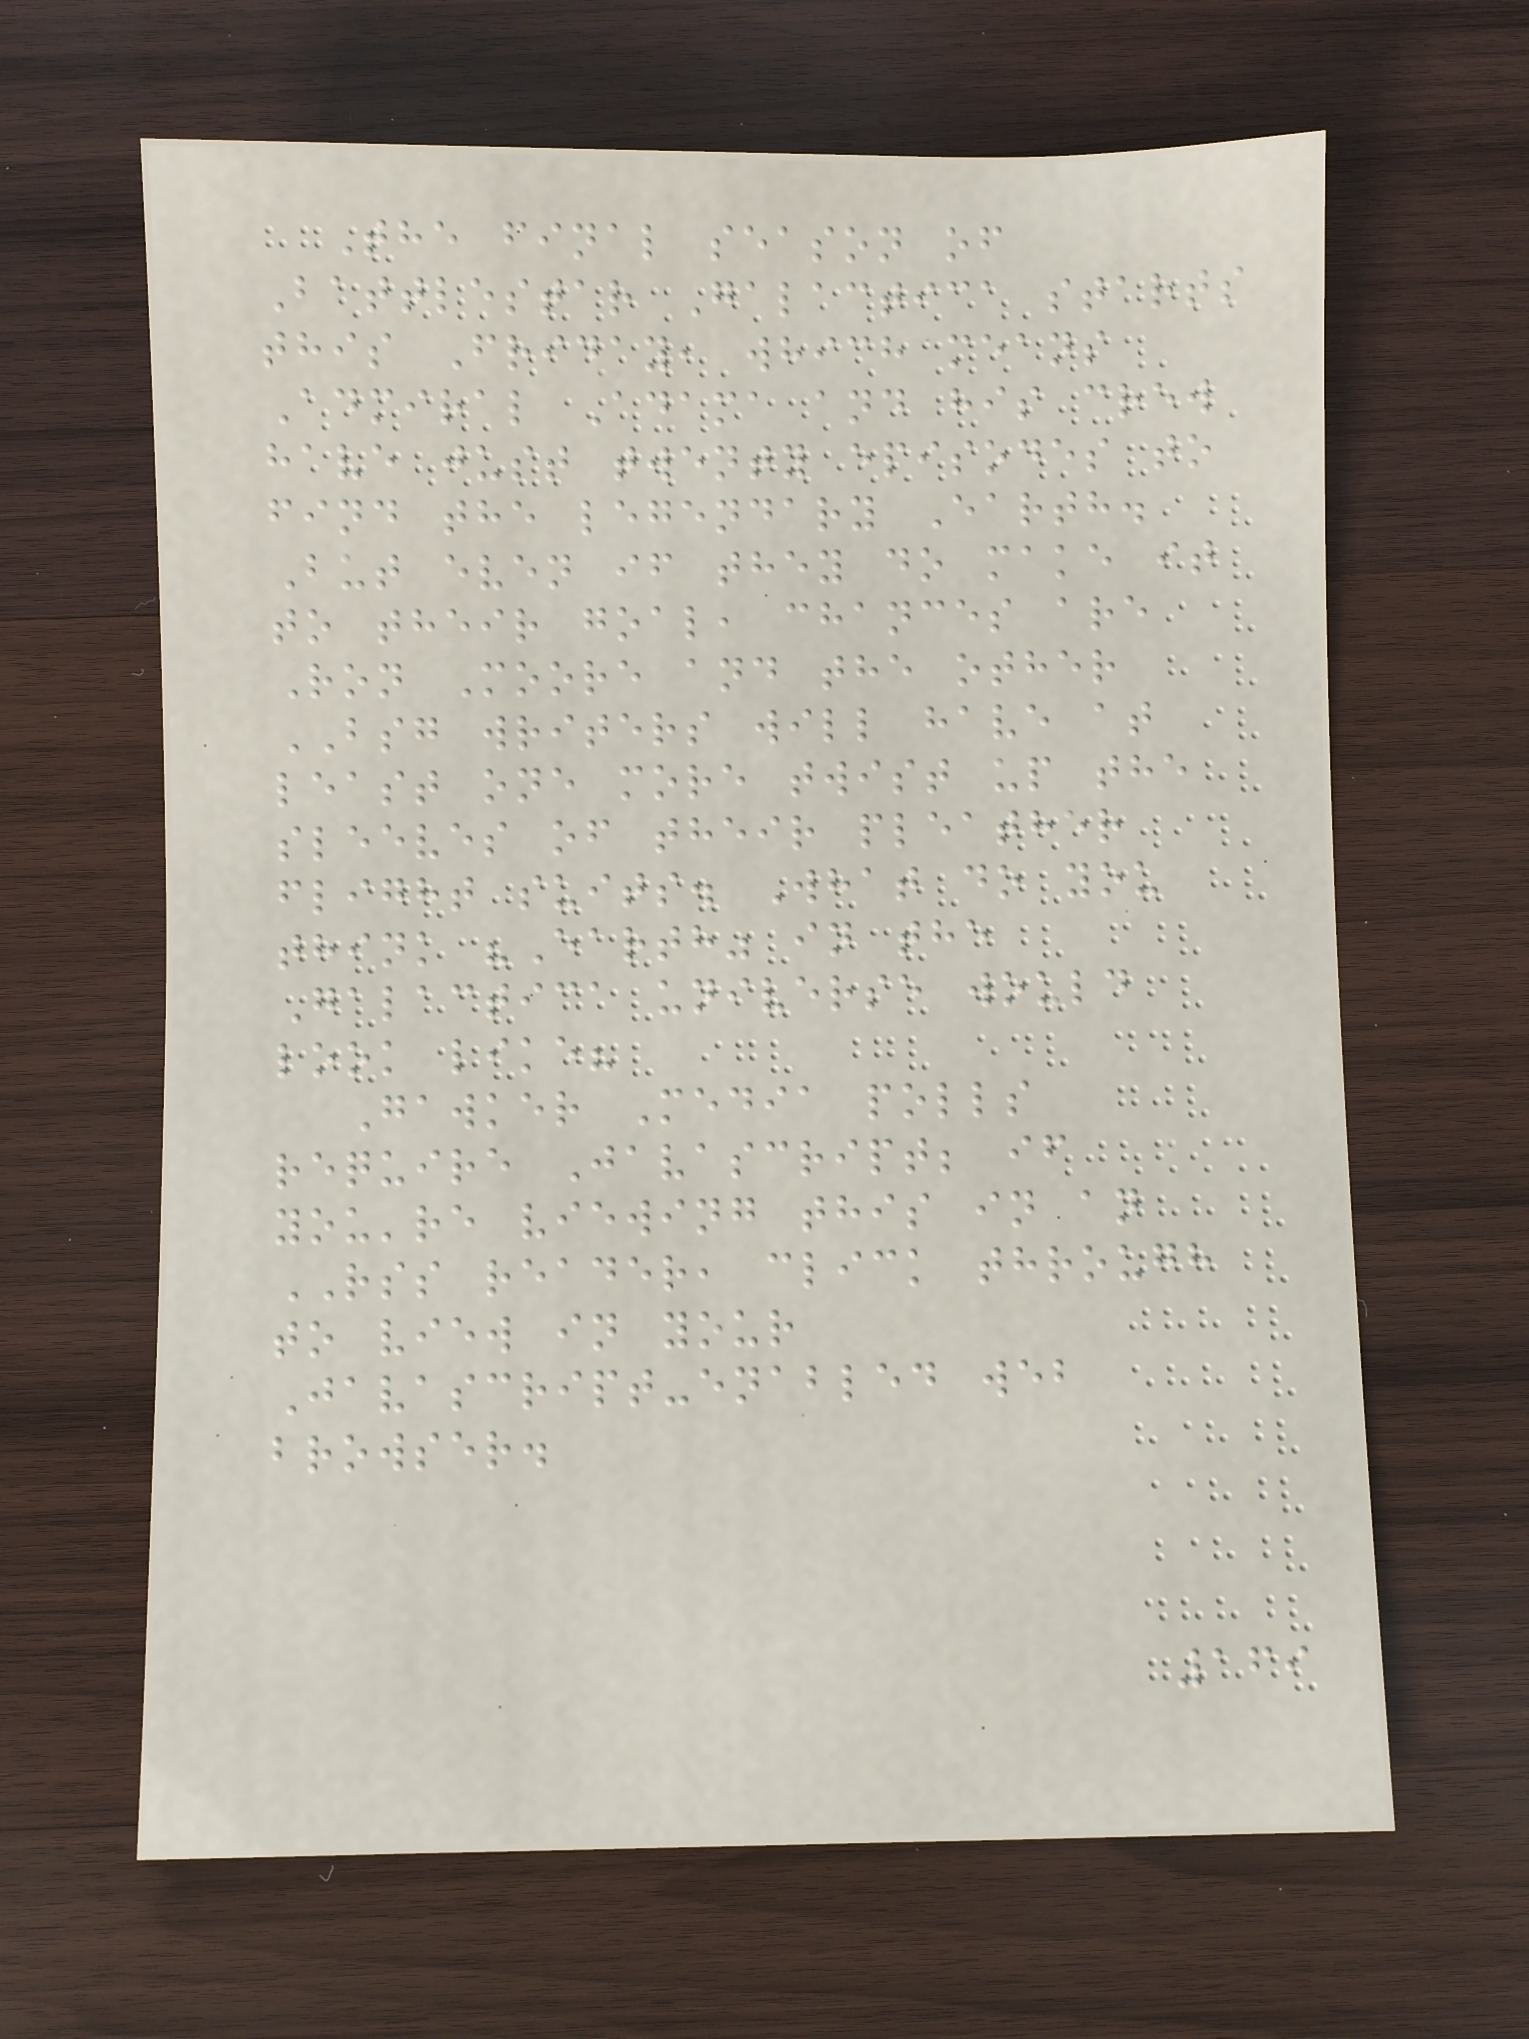The final season of
Battlestar Galactica starts
this Friday, which means
Admiral Adama and his crew
have just twenty episodes to
find the legendary Earth.
But even if they do make it
to their goal, chances are
Ron Moore and the other
BSG writers will have at
least one more twist up the
sleeves of their pleather
flight suits. What do you
think "Earth" in the
Galactica universe would
look like?
Gawker Media polls
require Javascript; if
you're viewing this in an
RSS reader, click through
to view in your
Javascript-enabled web
browser.
169
